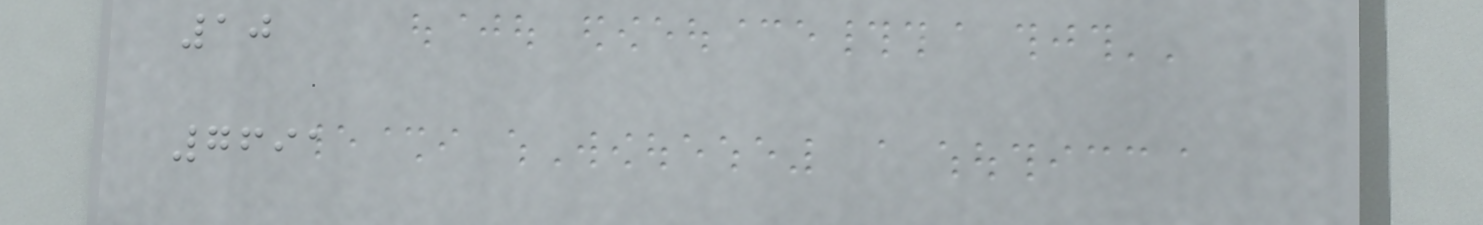10
7691
